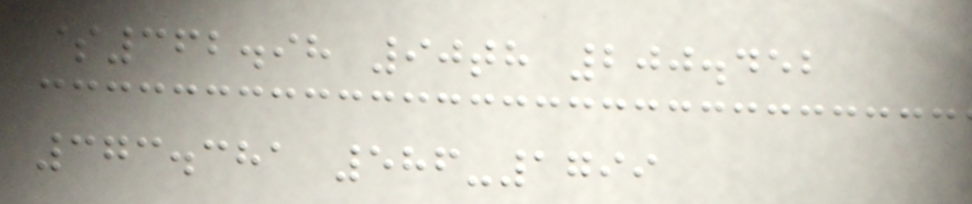$362.98 90th 200.452
373.381 586-1799
